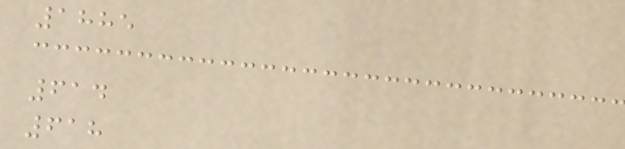1885
614
618
